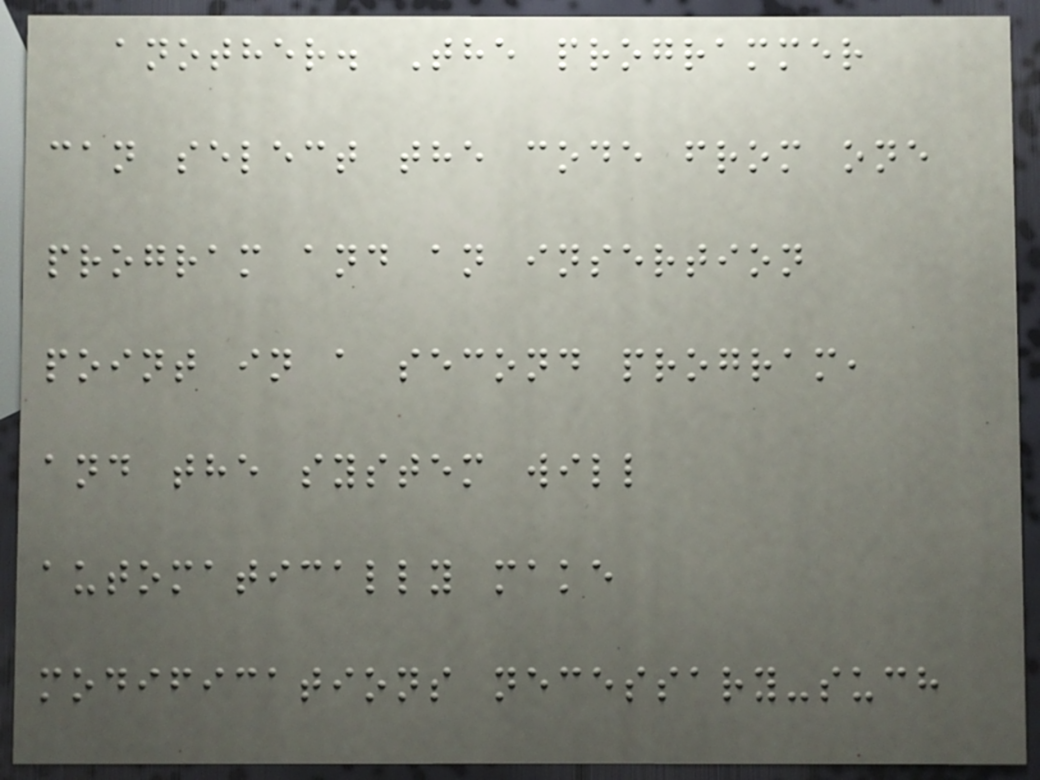another. The programmer
can select the code from one
program and an insertion
point in a second program,
and the system will
automatically make
modifications necessary-such
